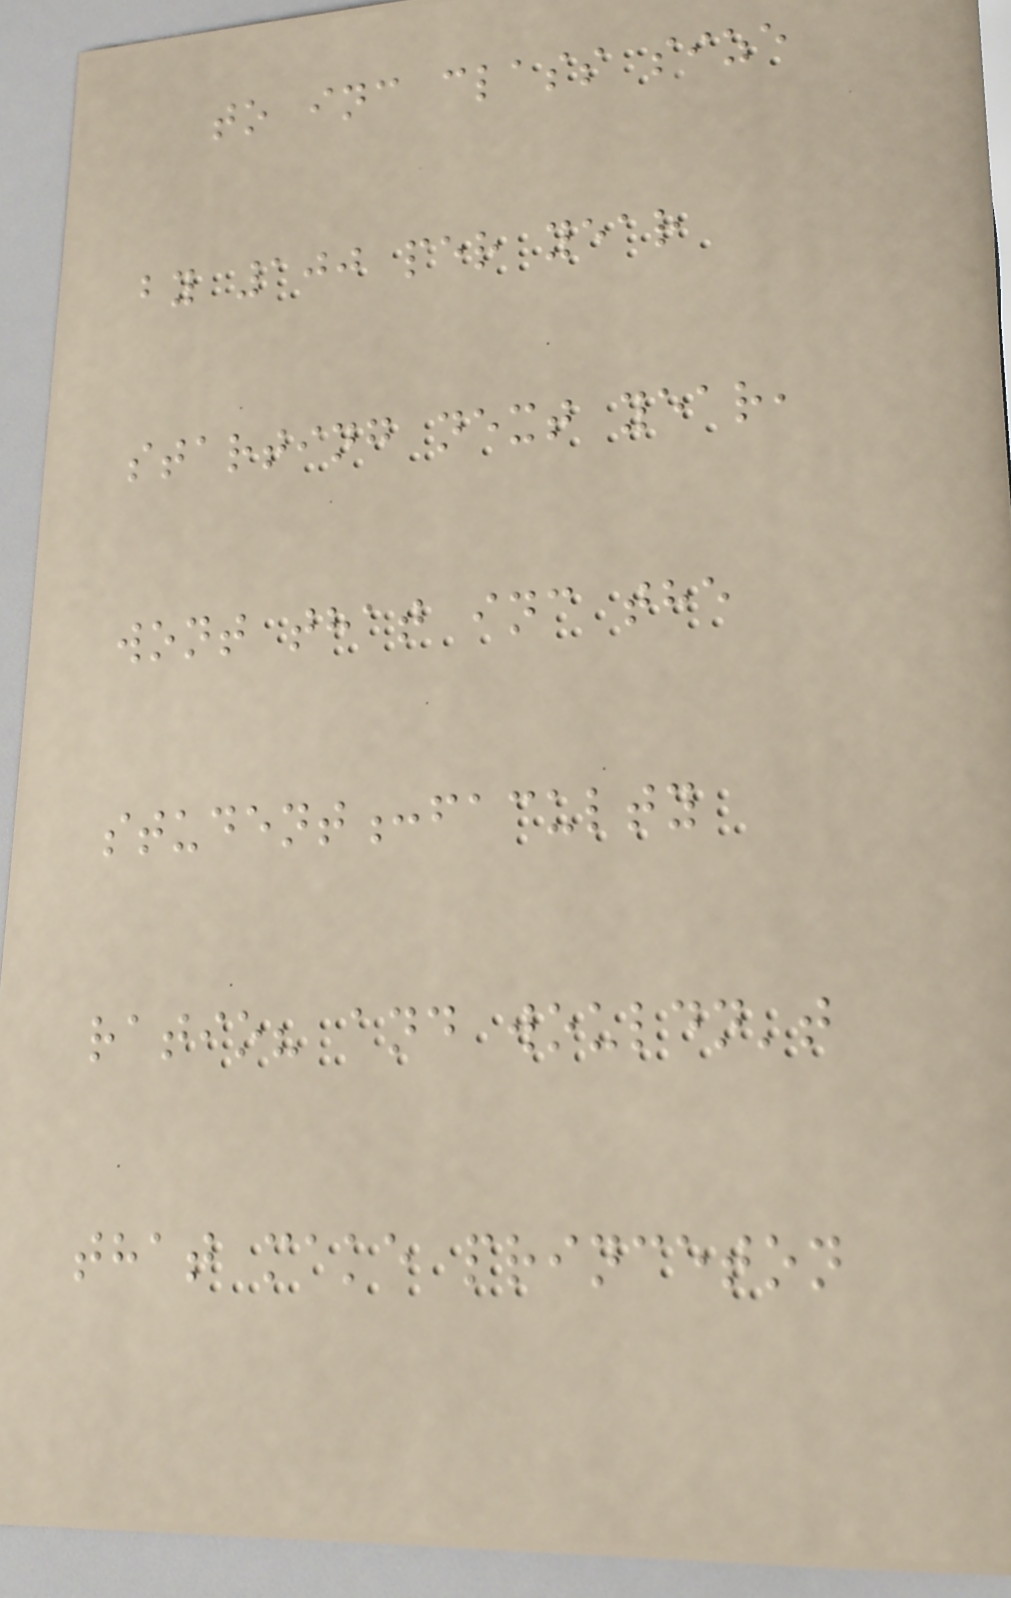to inc class size
by 100 per year
starting next year,
wont that inc the
student:faculty
ratio? and wouldn't
that make princeton
